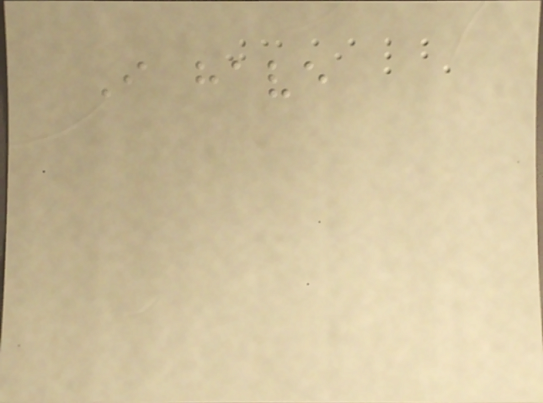I have
